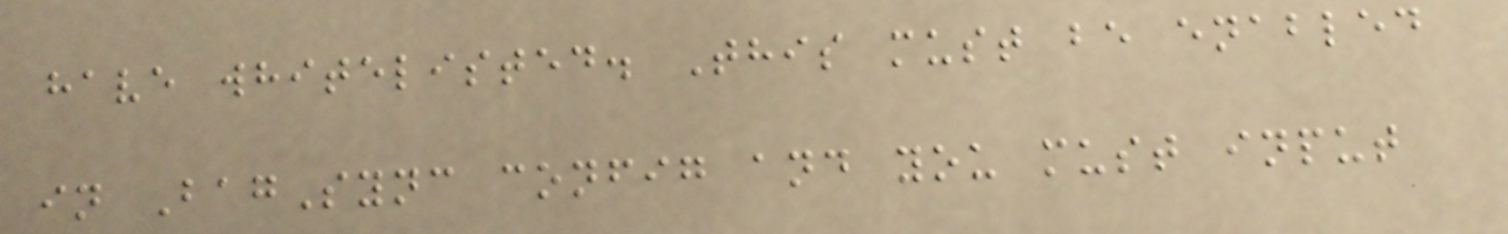have whitelisted. This must be enabled
in BagSync config and you must input
